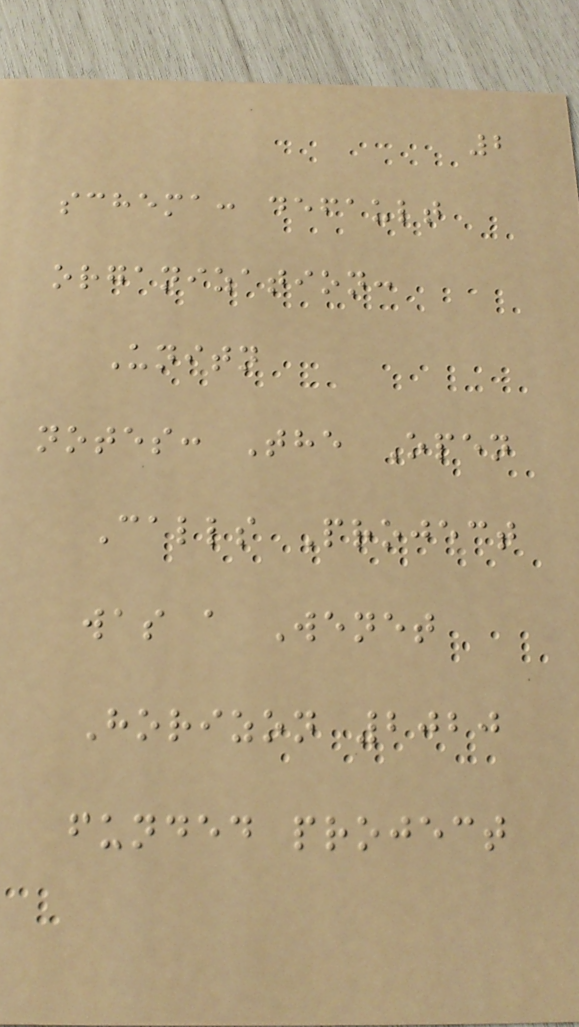2
schema: default
organization:
Unitn
notes: The Open
Calls Project
was a Wenet
Horizon 2020
funded project
